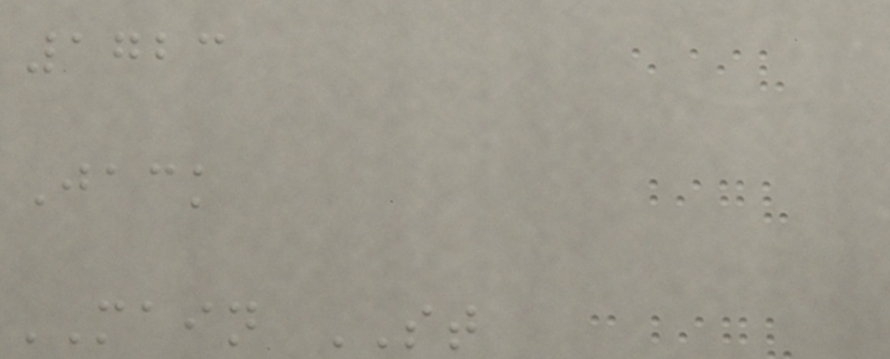1723
Jack
MAIN ST
